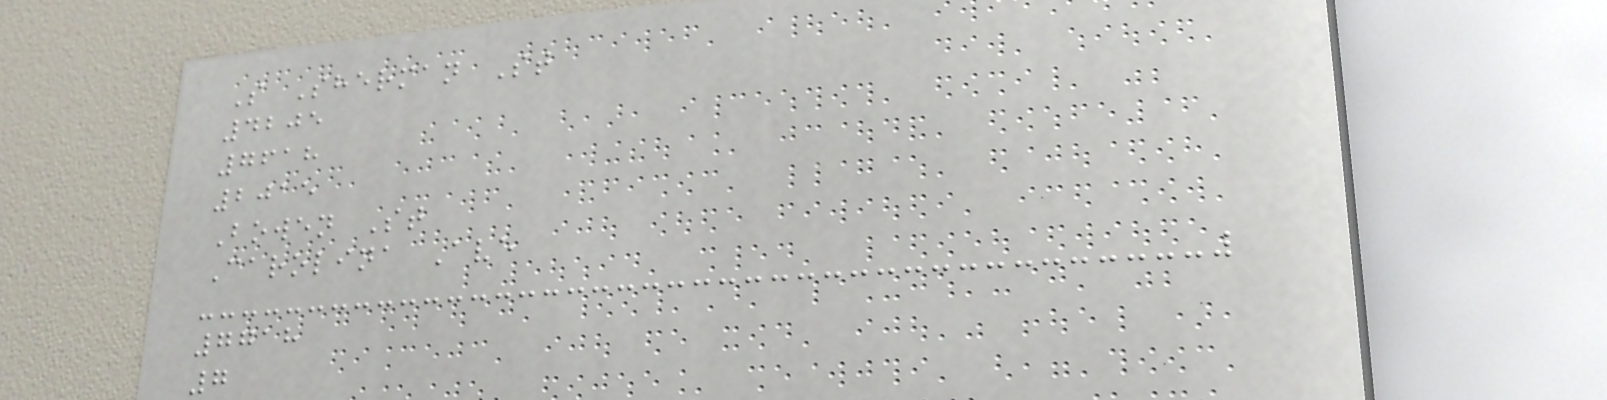S Sherman St
4205
7618
2015
Bowen St
Carolina Ave
7718
7
